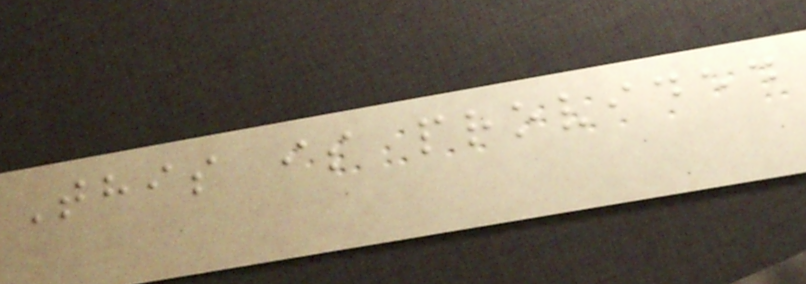This is provided
